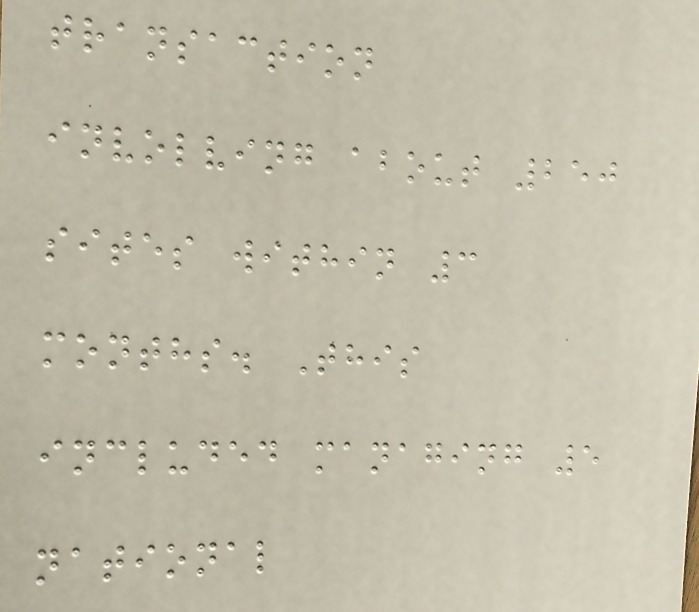transaction
involving about 250
sites within 3
months. This
included managing 5
national
